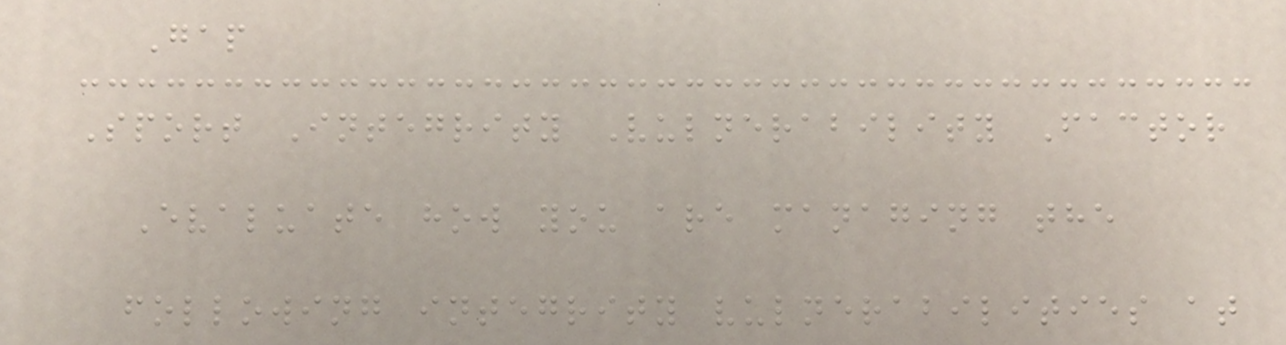Gap
Sport Integrity Vulnerability Factor
Evaluate how you are managing the
following integrity vulnerabilities at
